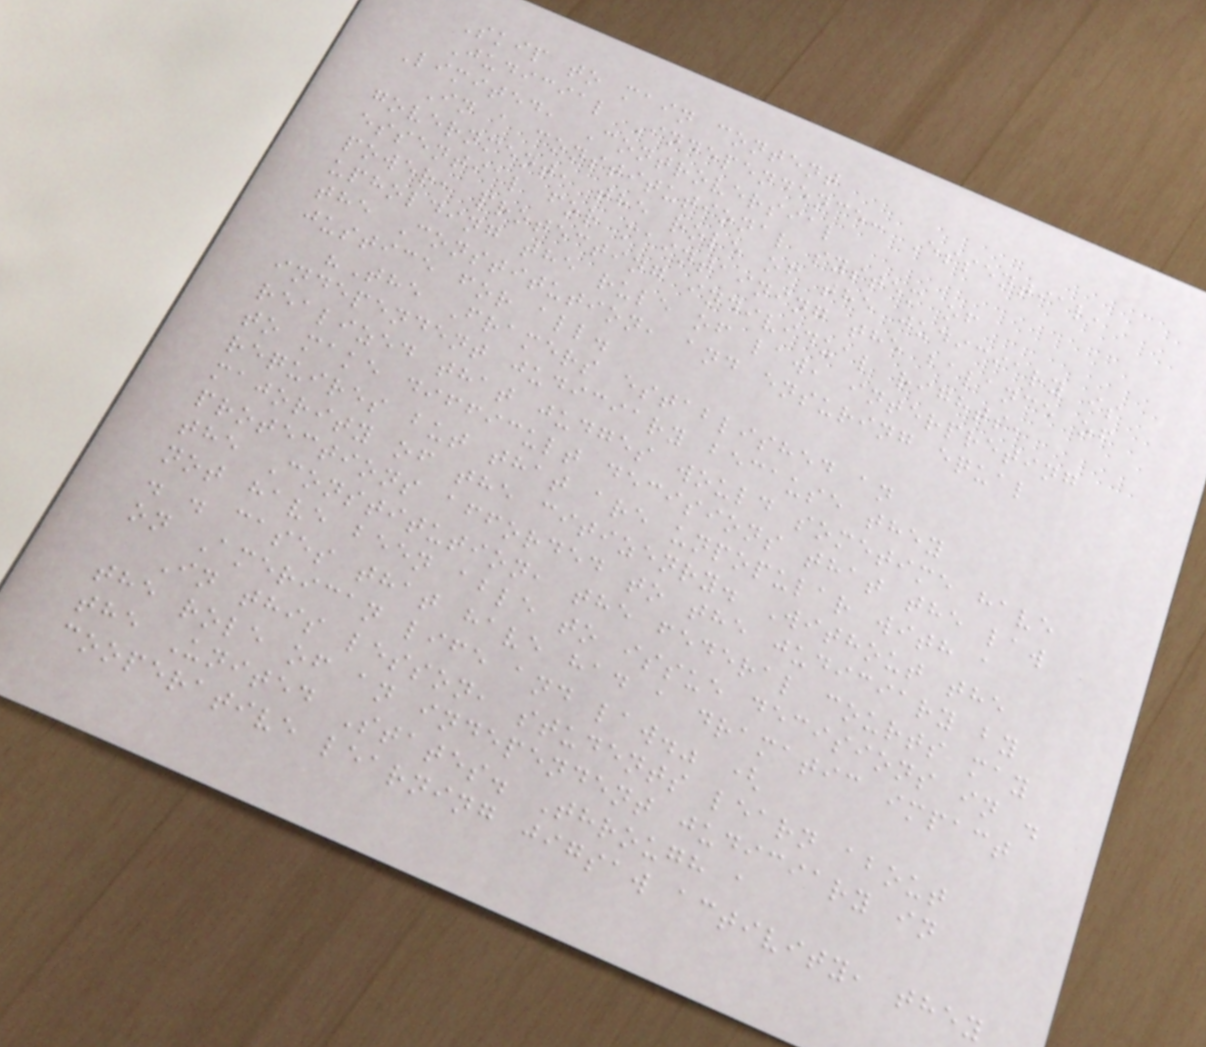Skip to main content
Judicial Independence: Essential,
Limited, Controversial
In a constitutional system of
government, the role of the judiciary is
essential for maintaining the balance of
power, protecting individual rights,
upholding the rule of law, interpreting
the Constitution, and ensuring equal
justice for all.
"The Framers established an
independent judiciary because they
realized that judges would sometime have
to make difficult decisions that the law
requires but that are unpopular with a
majority of the citizenry. Without the
protections afforded to the judiciary by
the Constitution, the federal courts may
not have been able to issue decisions in .
. . cases that have had a dramatic impact
on American life and law." (
In this lesson, students learn about
the role of an independent judiciary in
the United States. Through a
cooperative learning jigsaw activity, they
